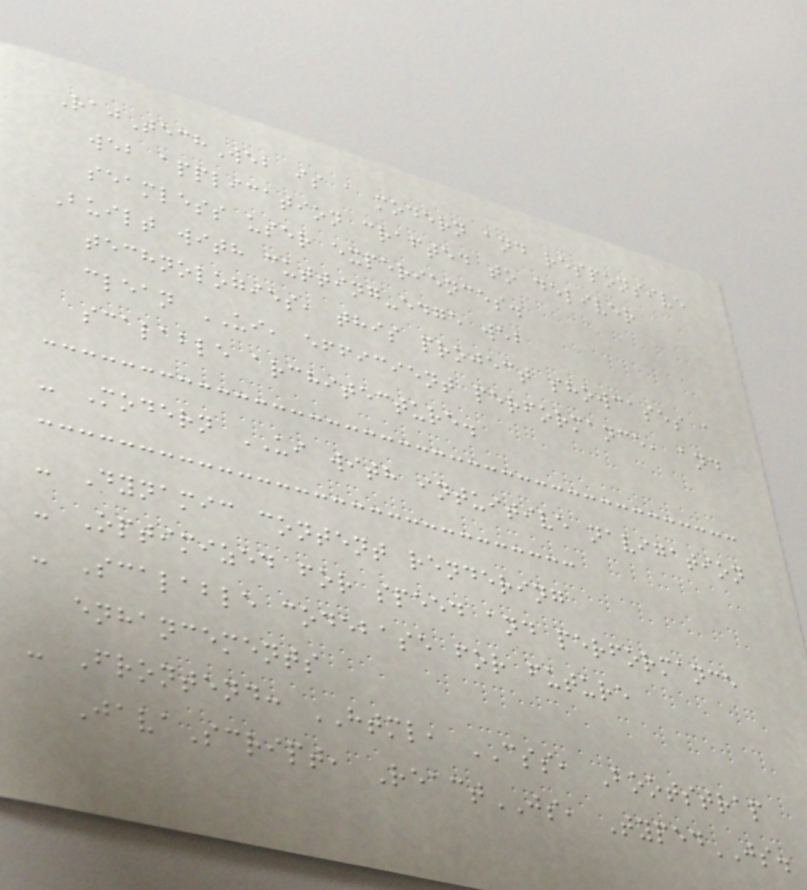RajTechWeb is a modern and responsive
web application crafted to deliver
seamless user experiences.
Built with cutting-edge web
technologies, this project showcases a
clean UI, efficient performance, and
scalable architecture.
- Modern UI with intuitive navigation
- Dynamic content rendering
- Optimized for speed and performance
- Scalable codebase for future
enhancements
- Frontend: HTML, CSS, Bootstrap
JavaScript, ReactJS, TypedJS.
